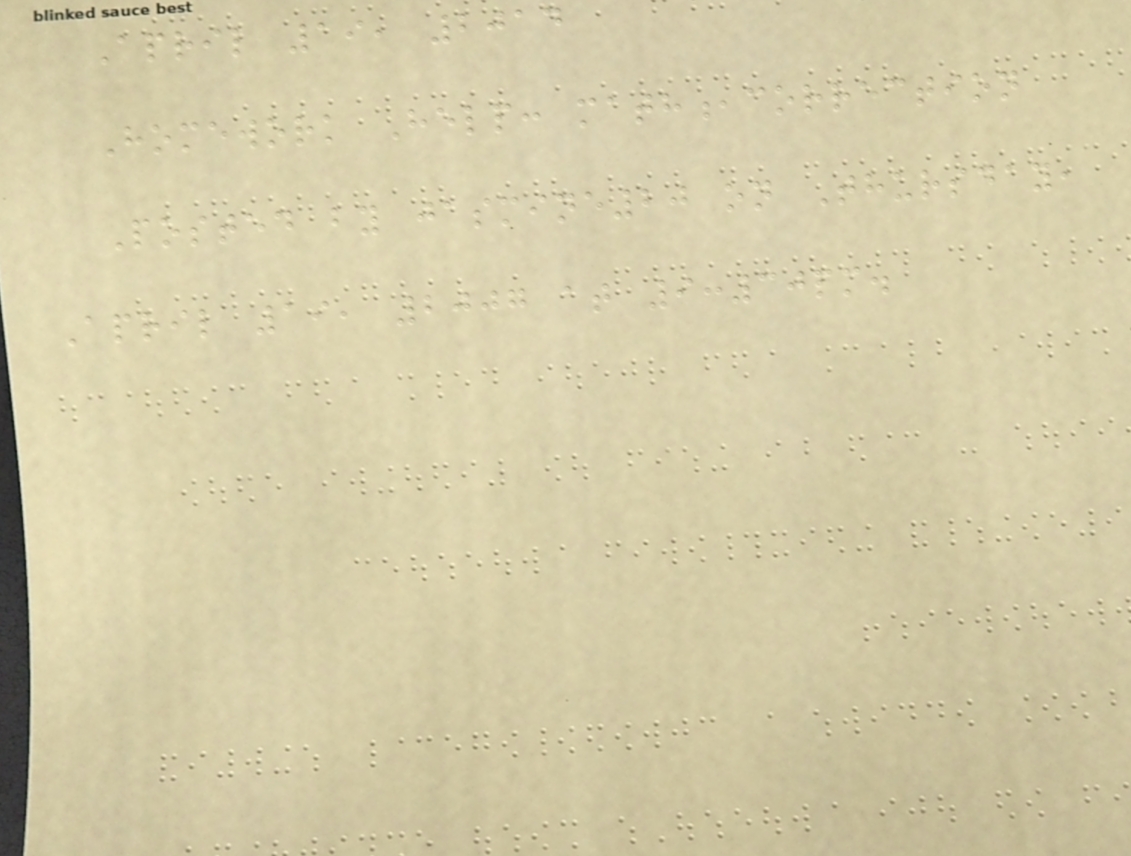April 19, 2014
Homework Help: math,correction
Posted by jasmine20 on Thursday,
April 19, 2007 at 9:30pm.
